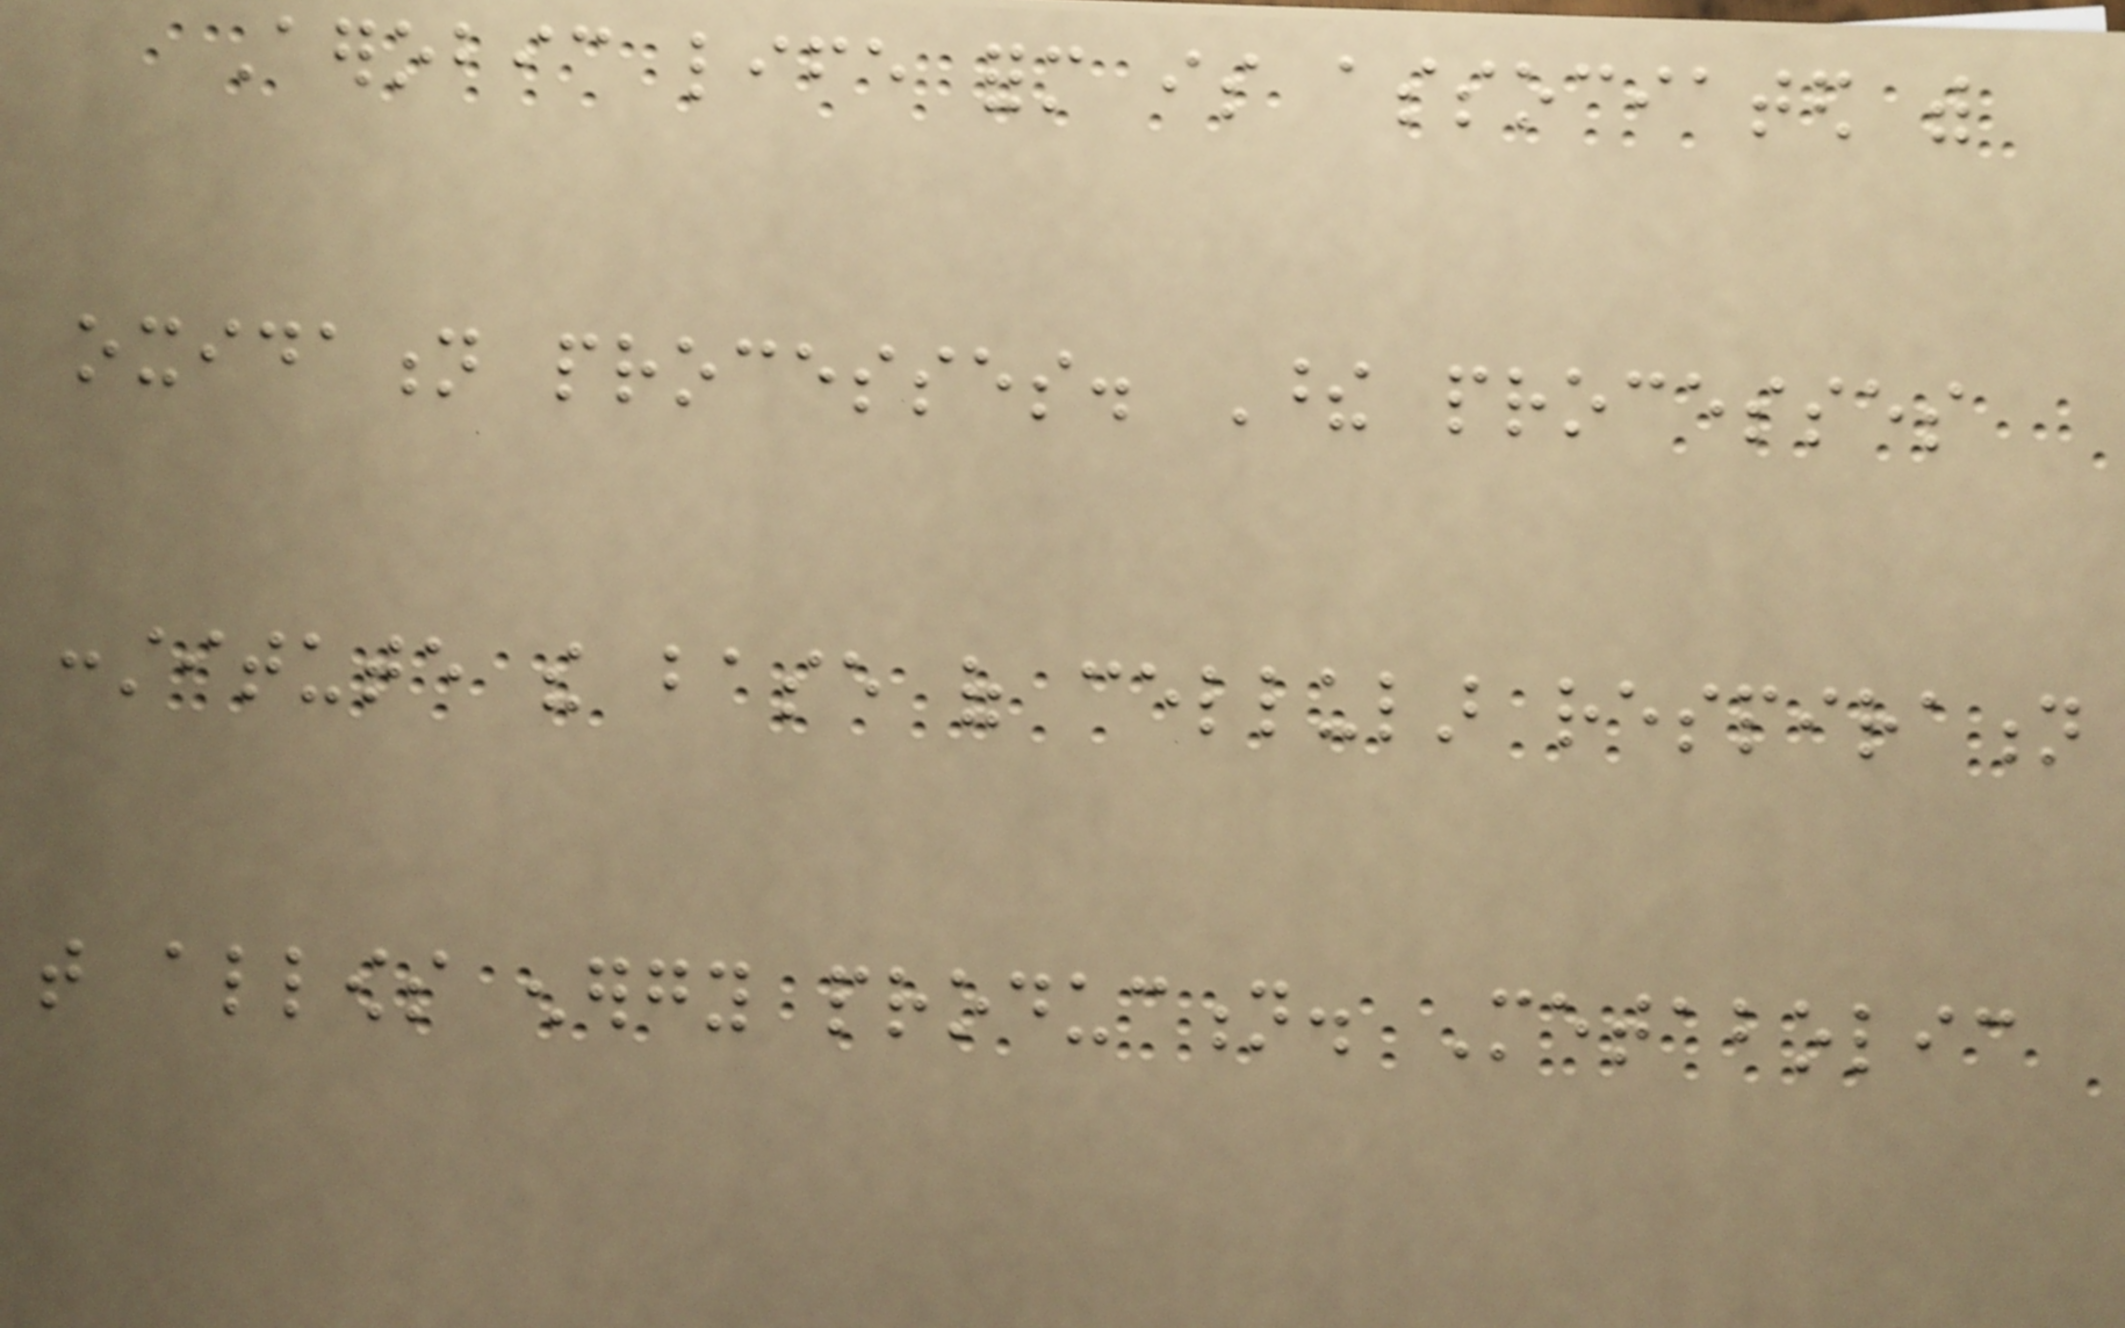Aerobic life form is associated with
oxidation processes. These processes
constitute the base of cellular respiration
that allows energy production. Metabolic
